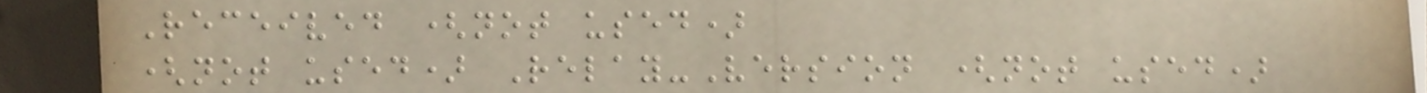Received (not used)
(not used) Relay-Version (not used)
